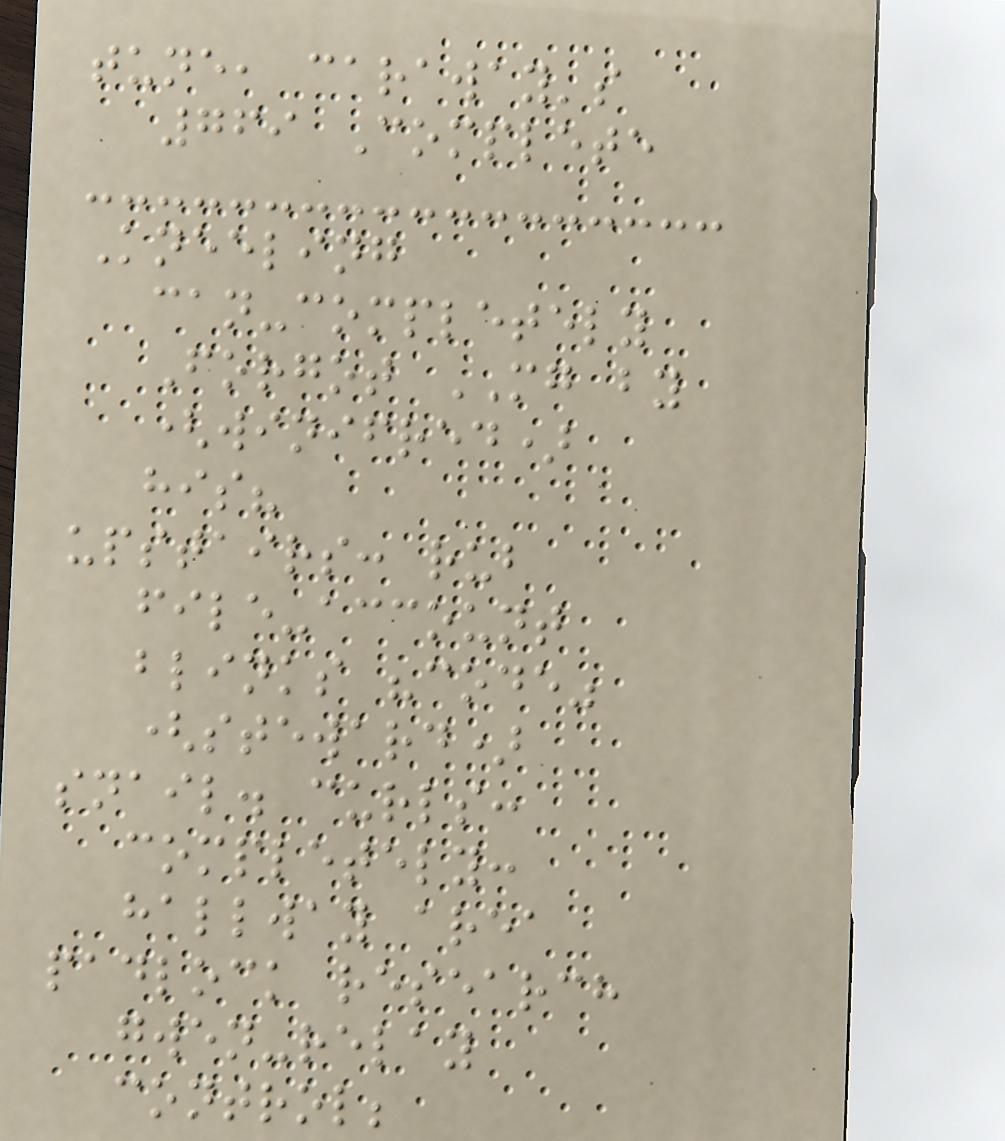tune, caraway's
769 Complete
Kneeling
can-completely
Forgot MG by
(winifred)
his?
upstairs: rub
file-account
blinks "code"
(steward)
snail. curls:
completely:
hallway area
padlock research
gwen-relay
control;
